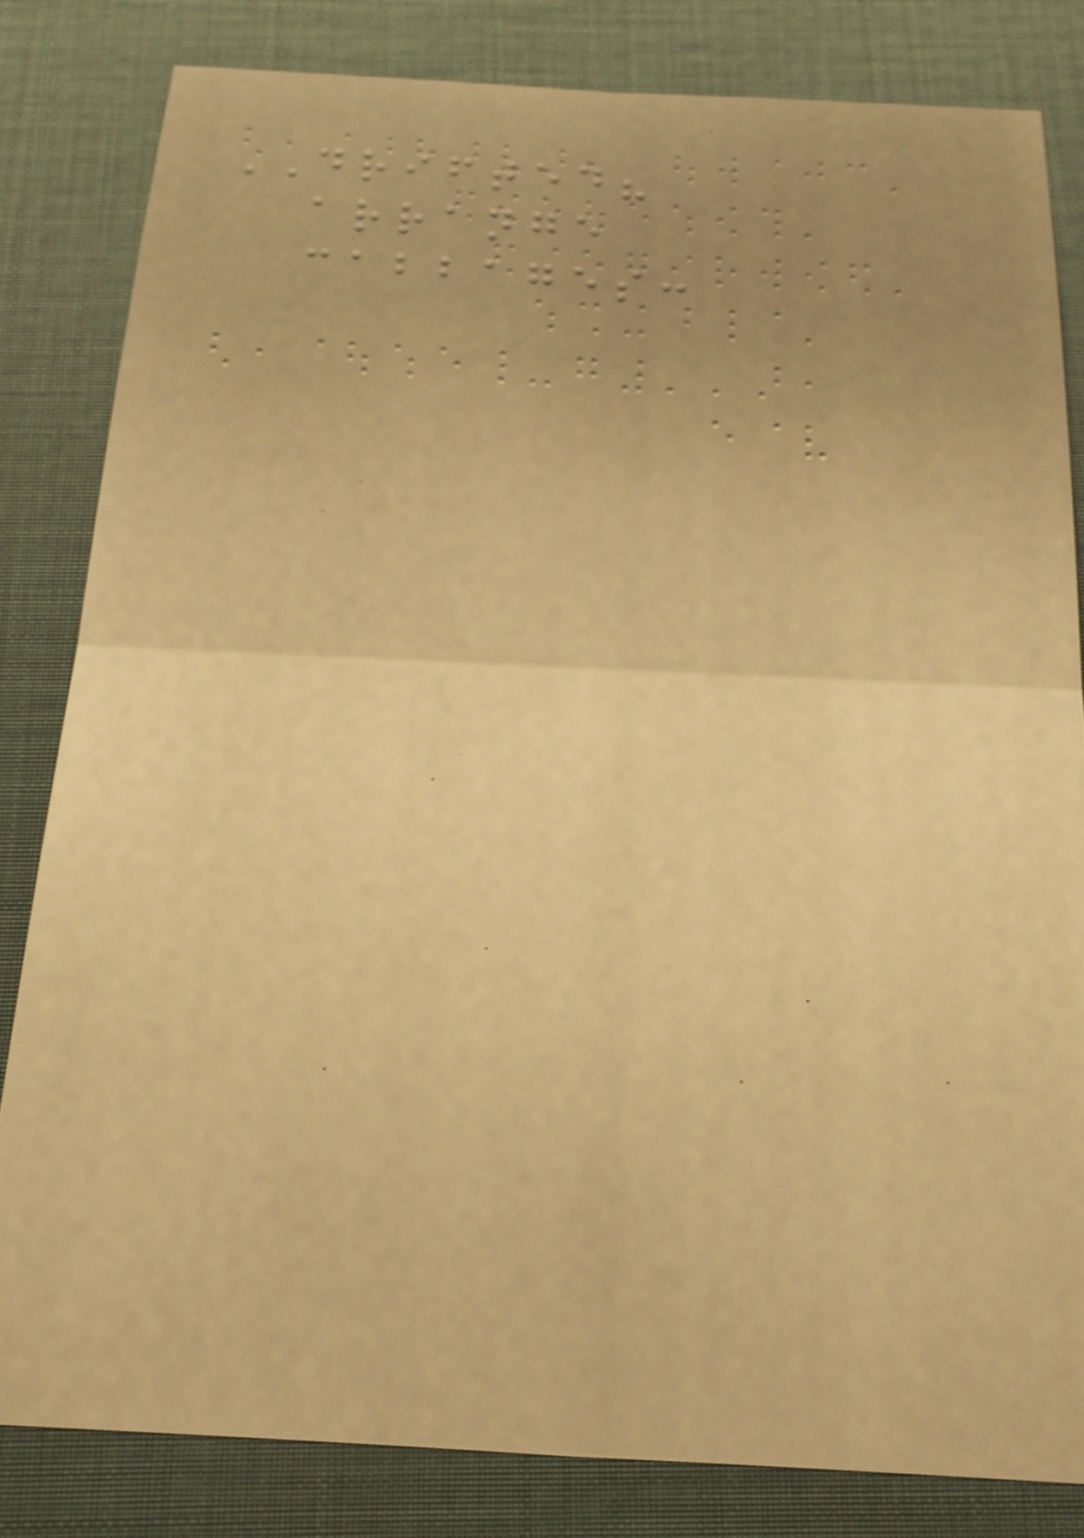DRIFTED?
arrange
cabbages:
